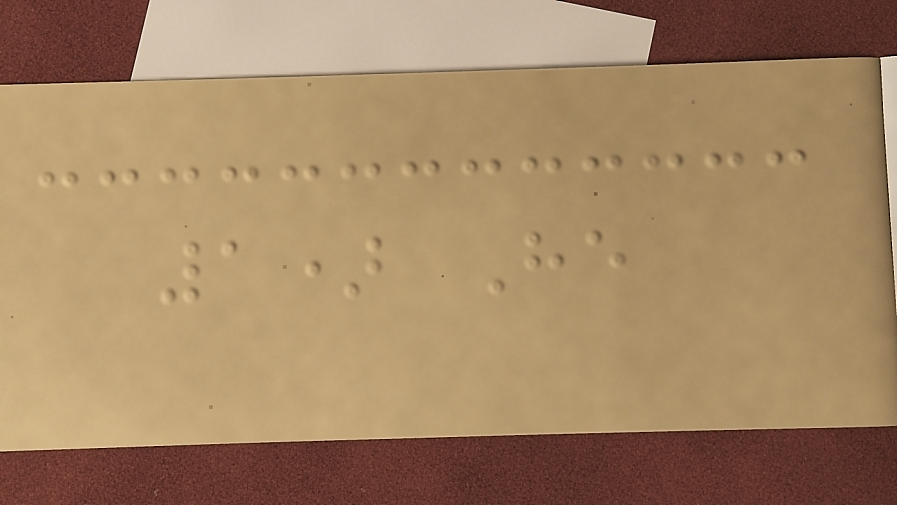1) He
